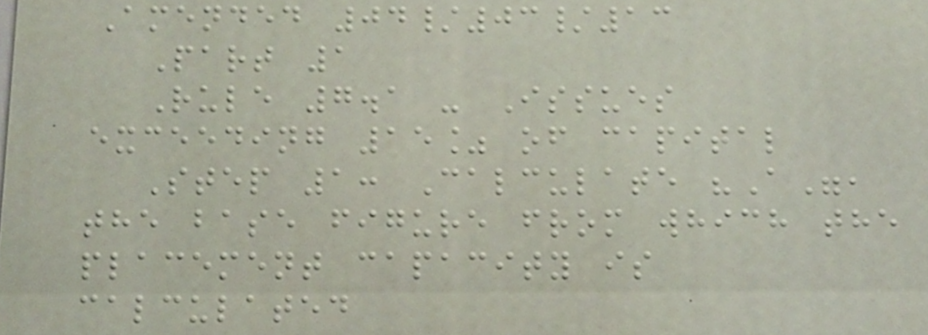Amended 04/03/13
Part 1
Rule 7.1 - Issues
exceeding 15% of capital
Step 1: Calculate "A",
the base figure from which the
placement capacity is
calculated
